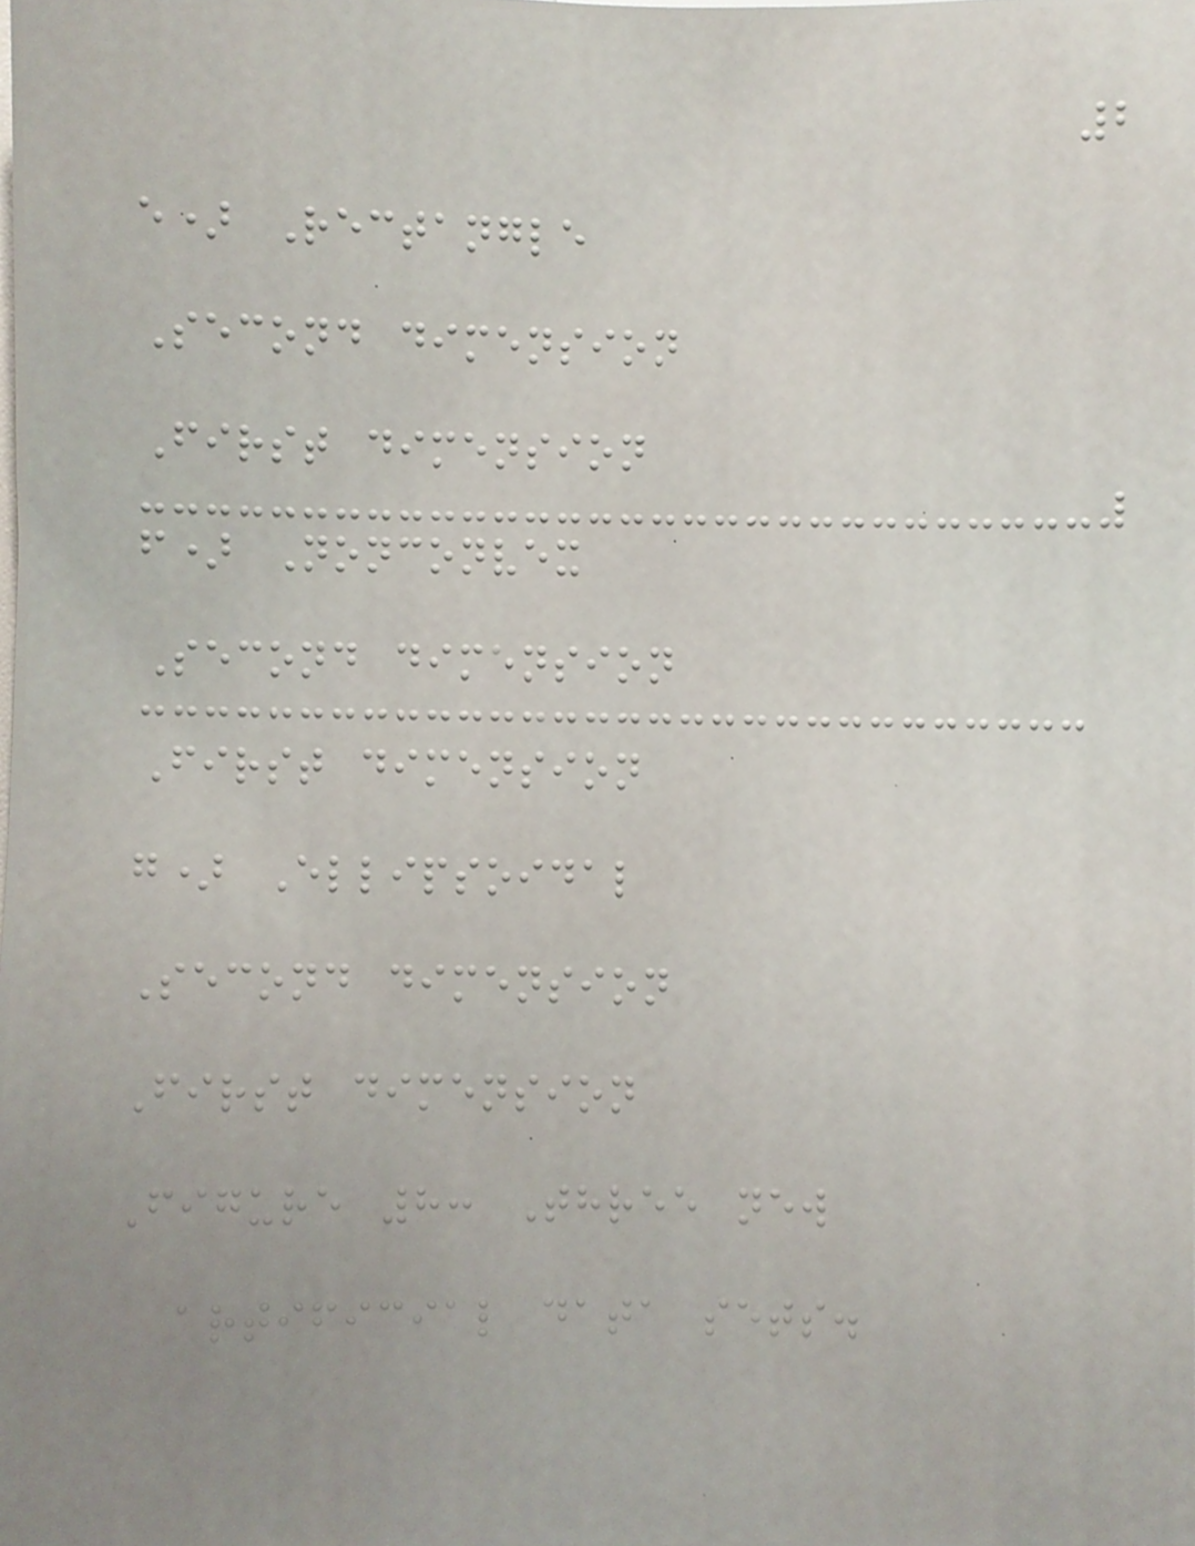2
e) Rectangle
Second dimension
First dimension
f) Nonconvex
Second dimension
First dimension
g) Ellipsoidal
Second dimension
First dimension
Figure 8: Three new
artificial data sets.
